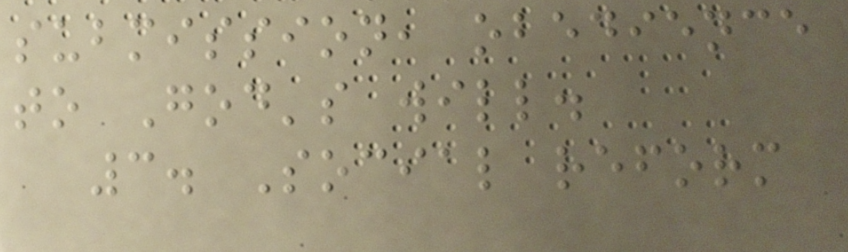submission, obedience
to God's will.
3. Social reform
